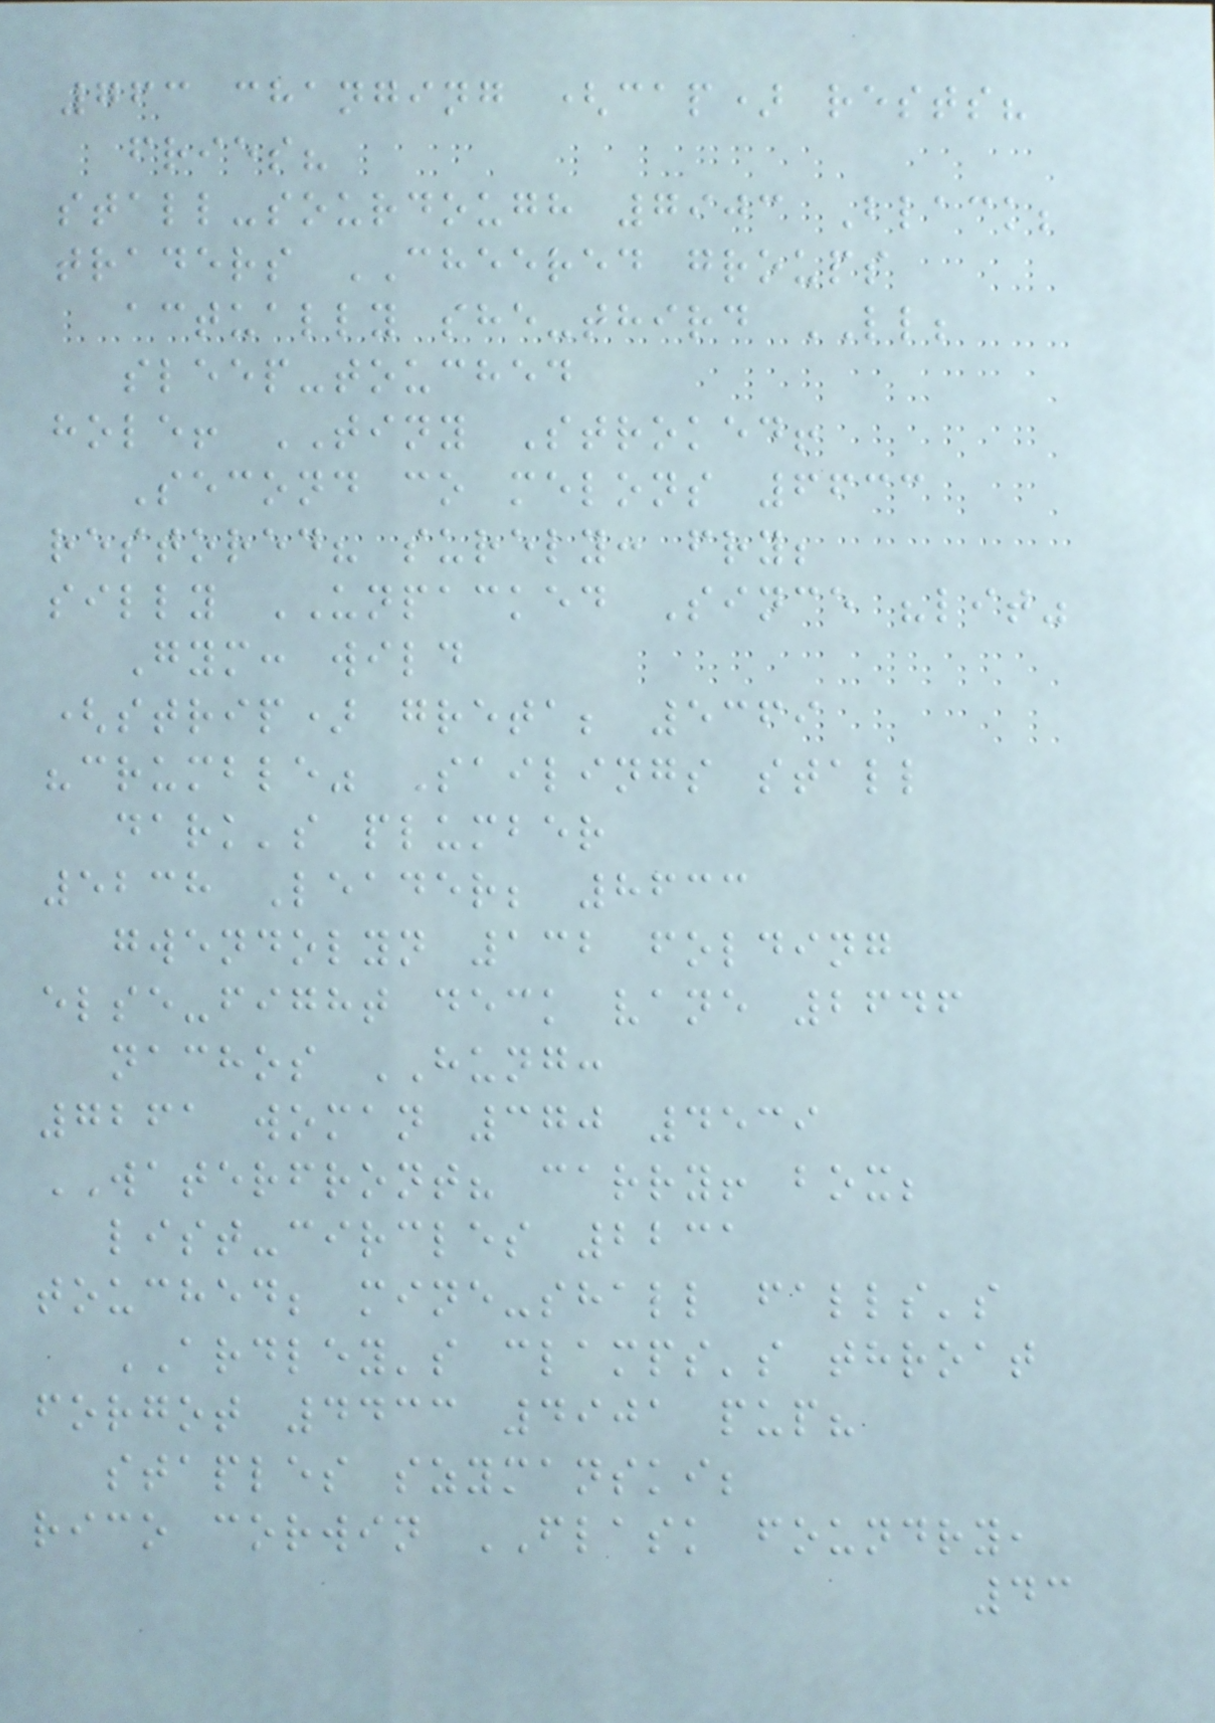763 changing (cap) rests?
fries?
stall-sourdough 7903 Black;
traders CHEERED groups
actually she-third LL;
sleep-touched
hole! TINY Stroked!
Second co melons 6633
restored? surely: fry;
silly UNPACKED Since "lit"
Gym: wild
(strip) greta; 5369
"crumble" Sailings stall
dark's plumber
5238 Leader; 8633
gwendolyn 132 folding
else-fight deck vane 2646
nachos HUNG:
7261 woman 370 4539
WATERFRONT? carry! box;
list-circles 2231
touched; mine-shall falls's
ARDLEY's clamps's throat
forgot 4433 4901 pup?
staples szymanski;
rico corwin FLASK foundry,
43
